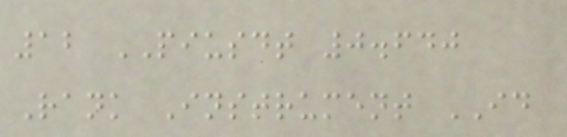12 PIUSDT 0.640
Rank Instrument ID
